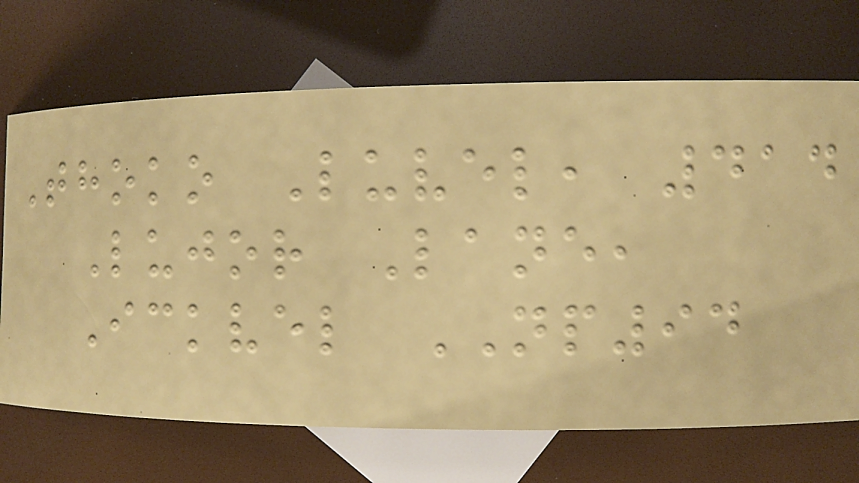Thoko Luvel, 414
Lujor Lane,
Ickvel NP94
